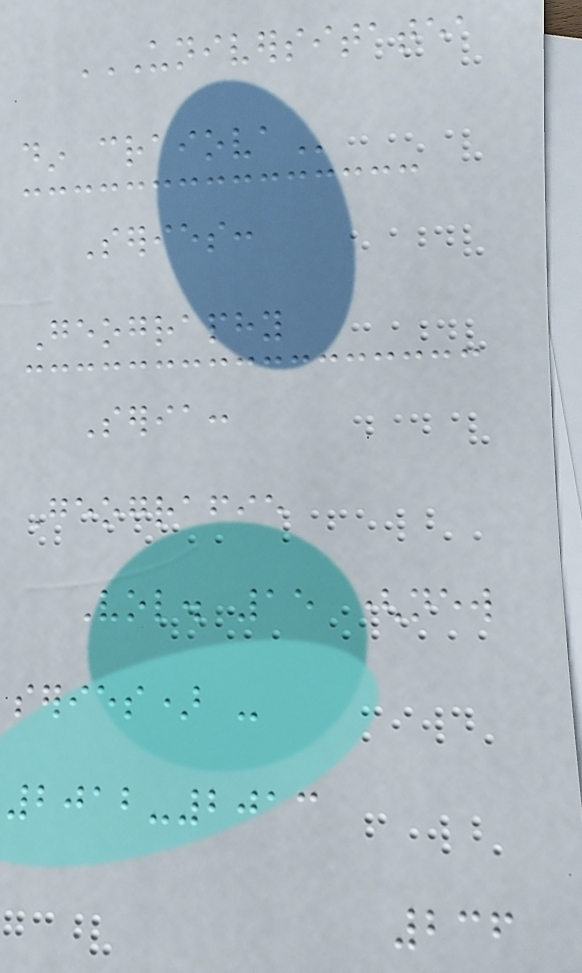UNIVERSITATEA
DIN CRAIOVA
Series:
Geography
Seria:
Geografie
Vol. 15 (new
series) -
2012-2013
236
